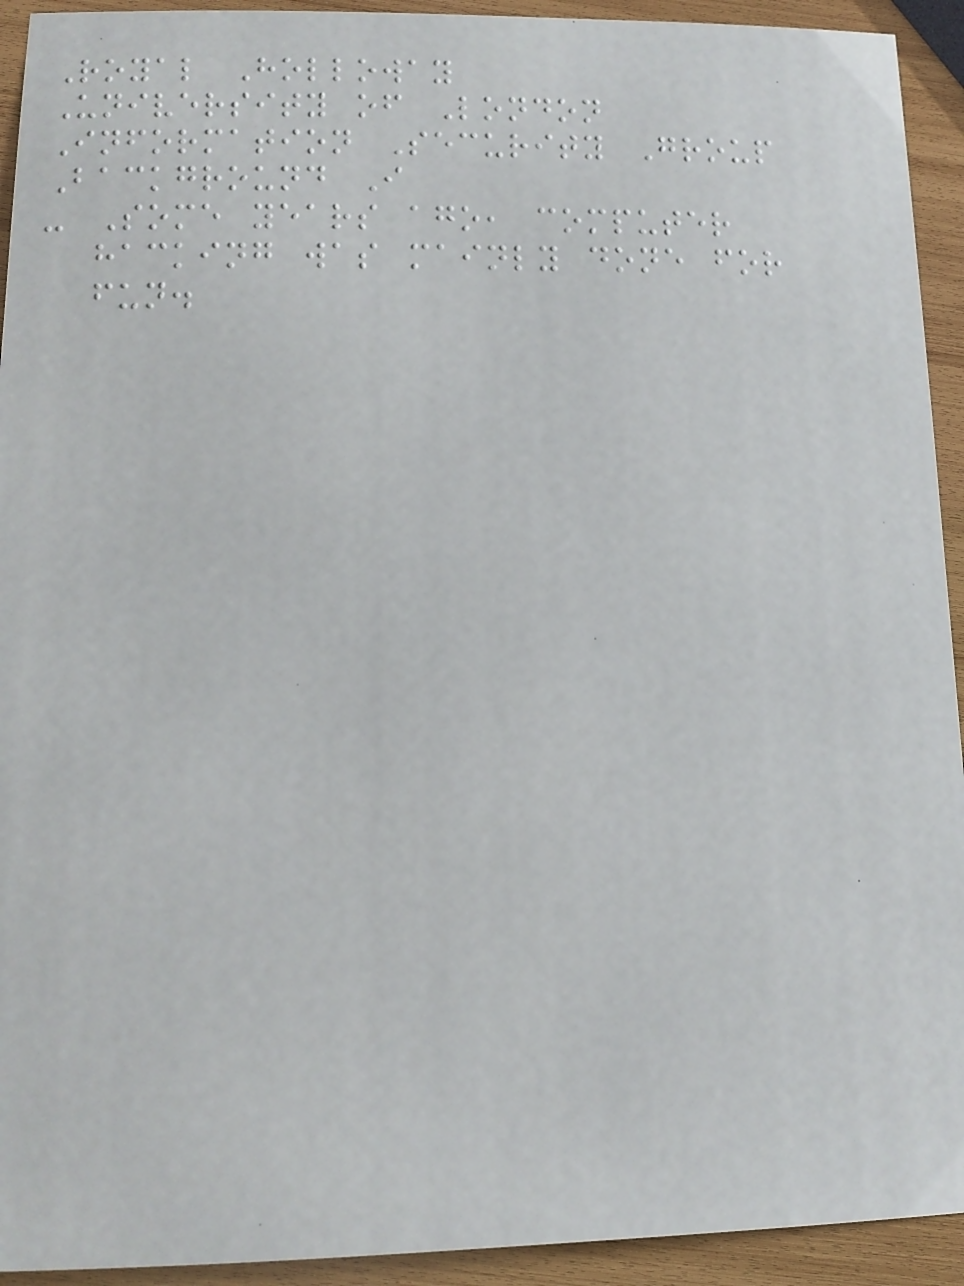Royal Holloway
University of London
Information Security Group
Background I
- Some years ago, computer
hacking was mainly done for
fun.
